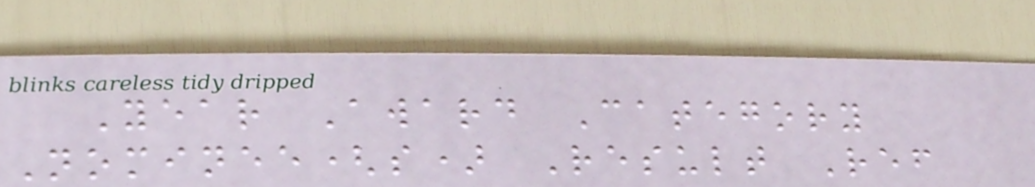Year Award Category
Nominee(s) Result Ref
